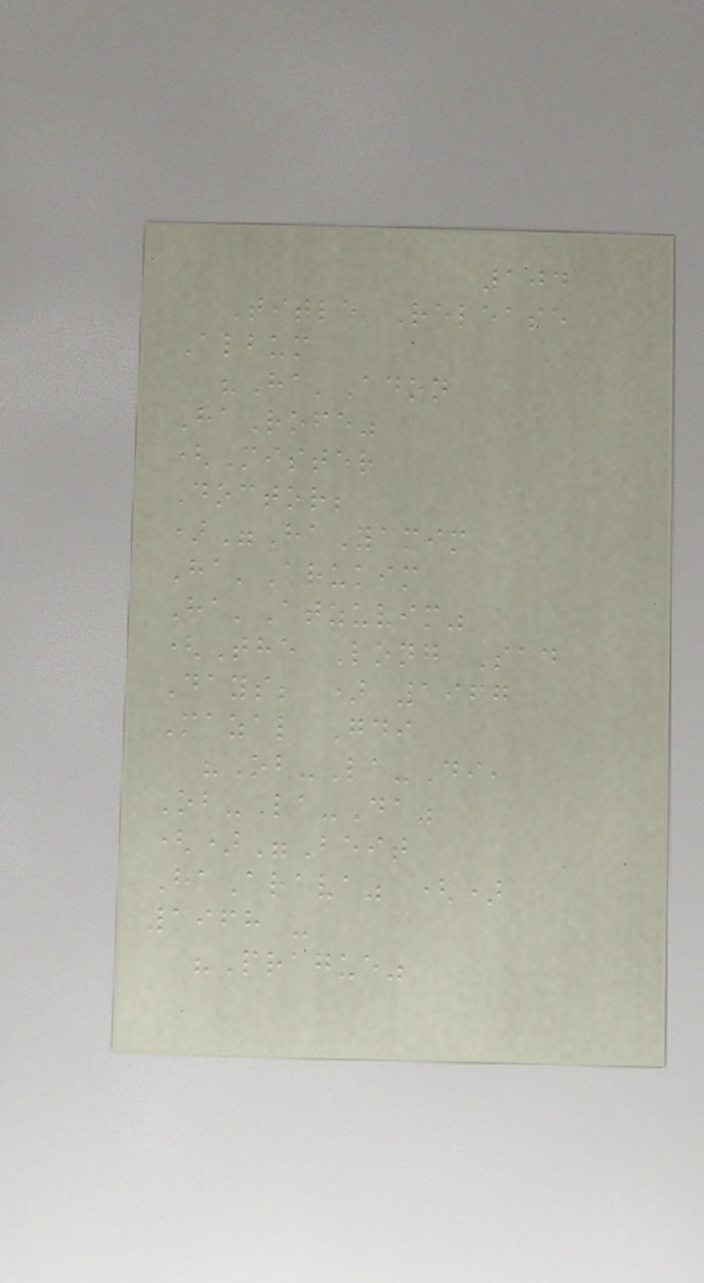104
Title Release
Album
"Ha'Adon
HaRofe"
(Mister
Doctor;
)"HaYamim
Ha'Arukim
Ha'Atzuvim"
(The Long Sad
Days; ) 1967
Mazal Gdi
"Ob-La-Di,
Ob-La-Da"
()"Beit
HaArava" ()
1968 -
"Prague"
